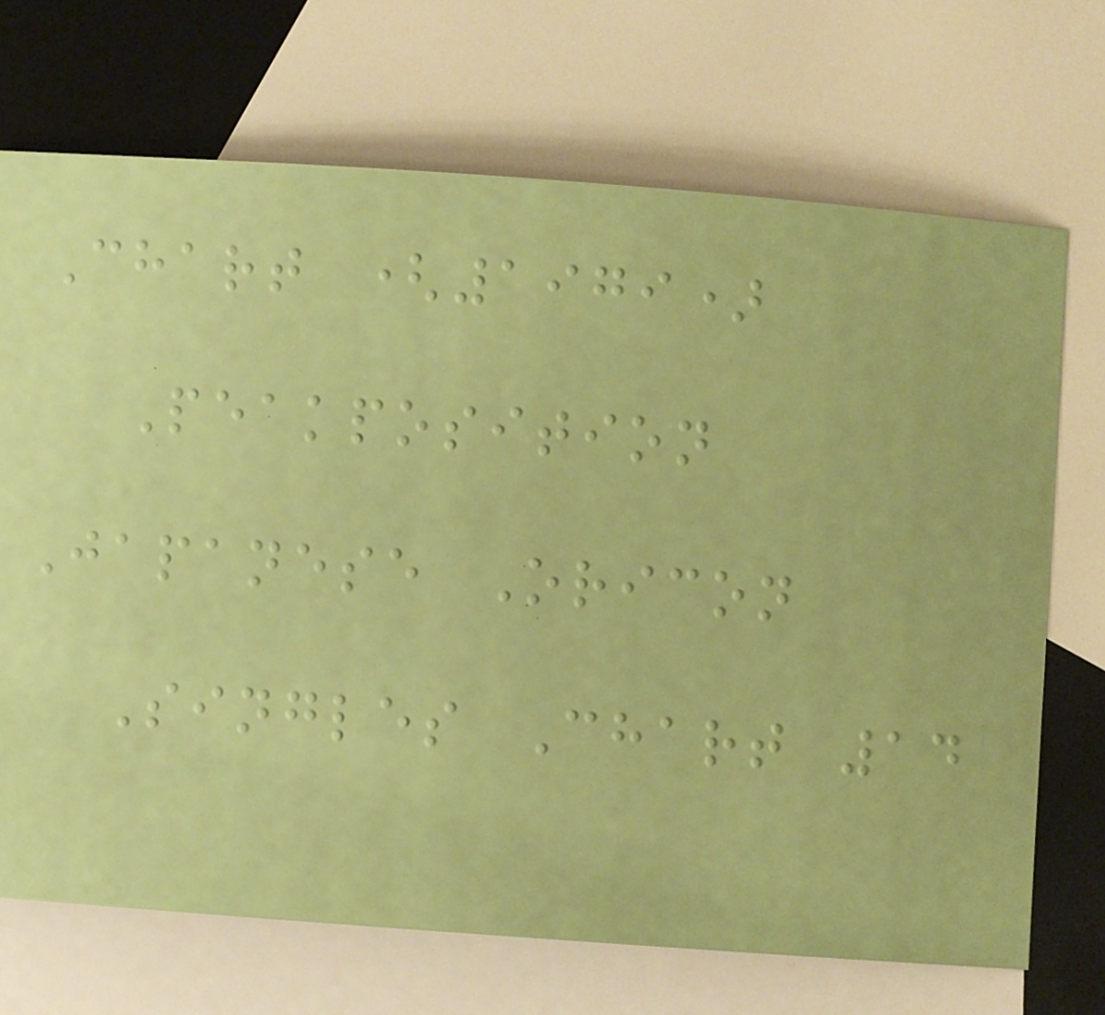Chart (1979)
Peakposition
Japanese Oricon
Singles Chart 14
